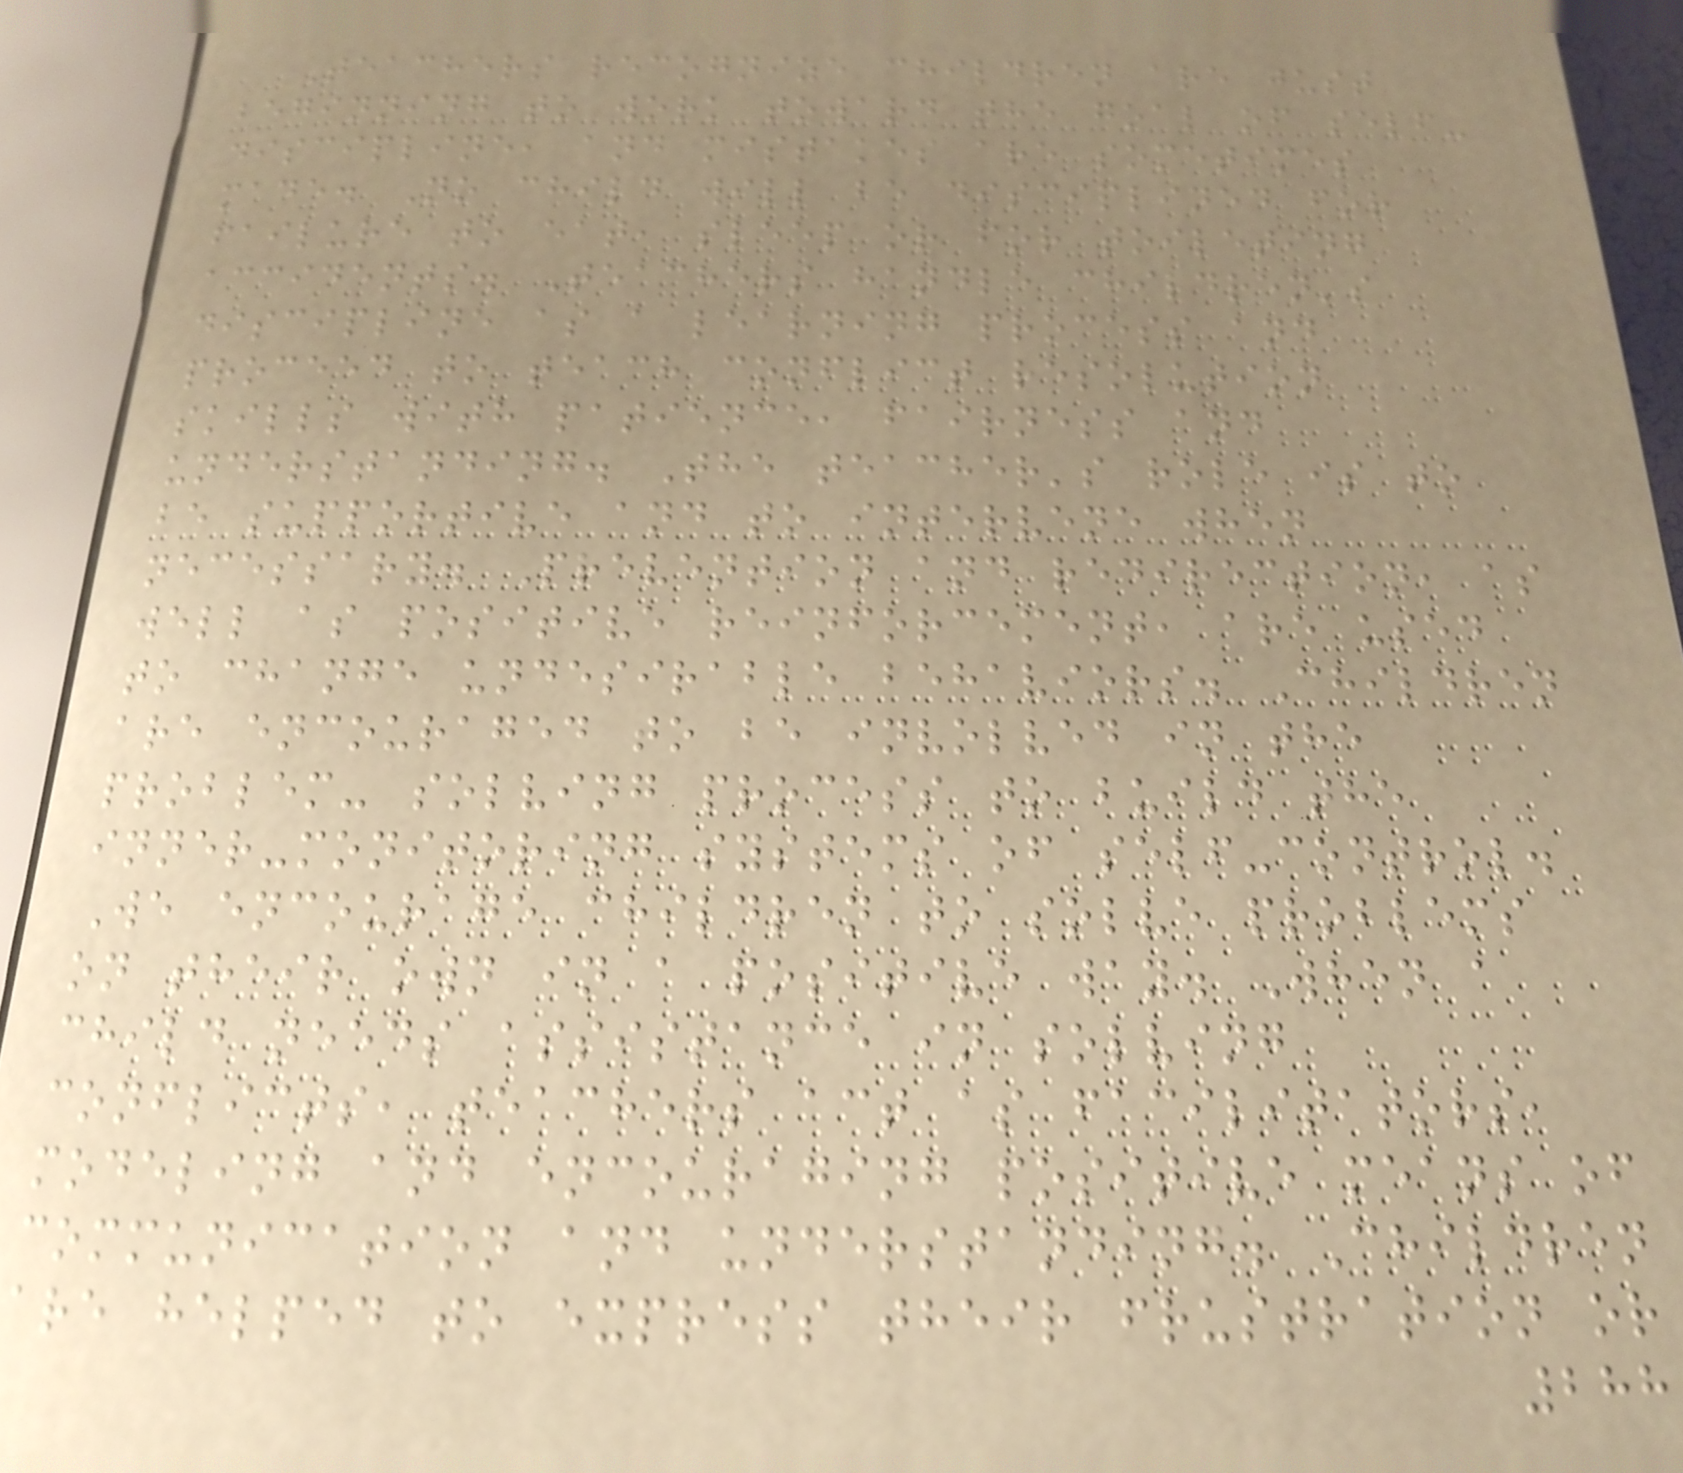Teachers recognize children are just
beginning to work toward the goal of self-
discipline, and mistakes are sometimes
made. No child will be disciplined for
failure to eat, sleep or for toileting
accidents. Teachers handle children's
discipline as a learning process and
proceed to teach conflict resolution
skills with patience, fairness and
understanding. The teacher's role is to
be supportive and to intervene when
necessary. Prevention and redirection, as
well as positive reinforcement, are used
to change undesirable behaviors. Children
are encouraged to be involved in the
problem- solving process to build the
inner-monitoring systems of self-control.
We encourage children to solve problems
on their own in a positive way. When a
child needs assistance in solving
conflicts, teachers act as facilitators,
modeling and encouraging positive means of
communication and understanding. Children
are helped to express their frustration or
288
